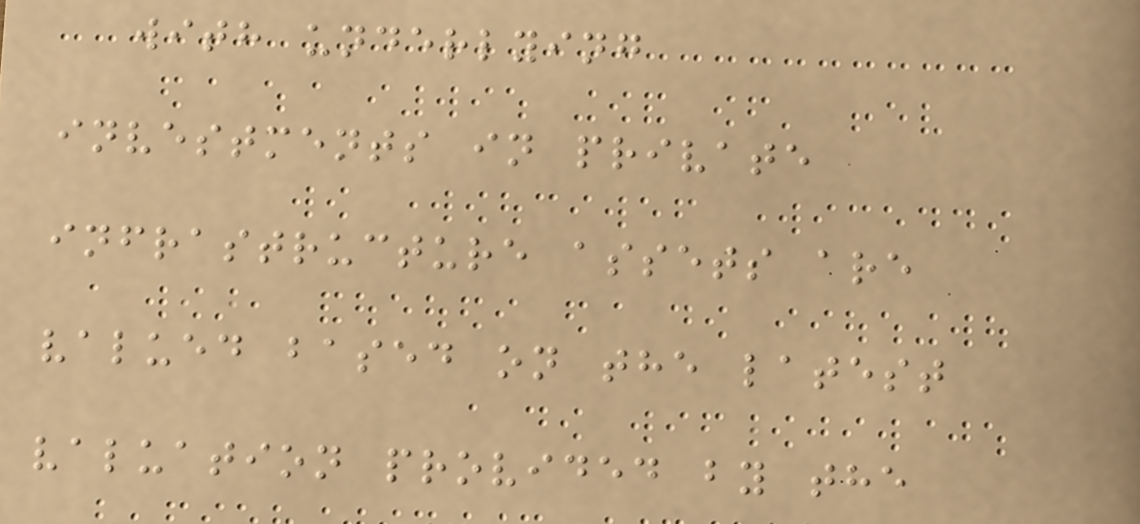with underlying
investments in private
infrastructure assets are
valued based on the latest
valuation provided by the
